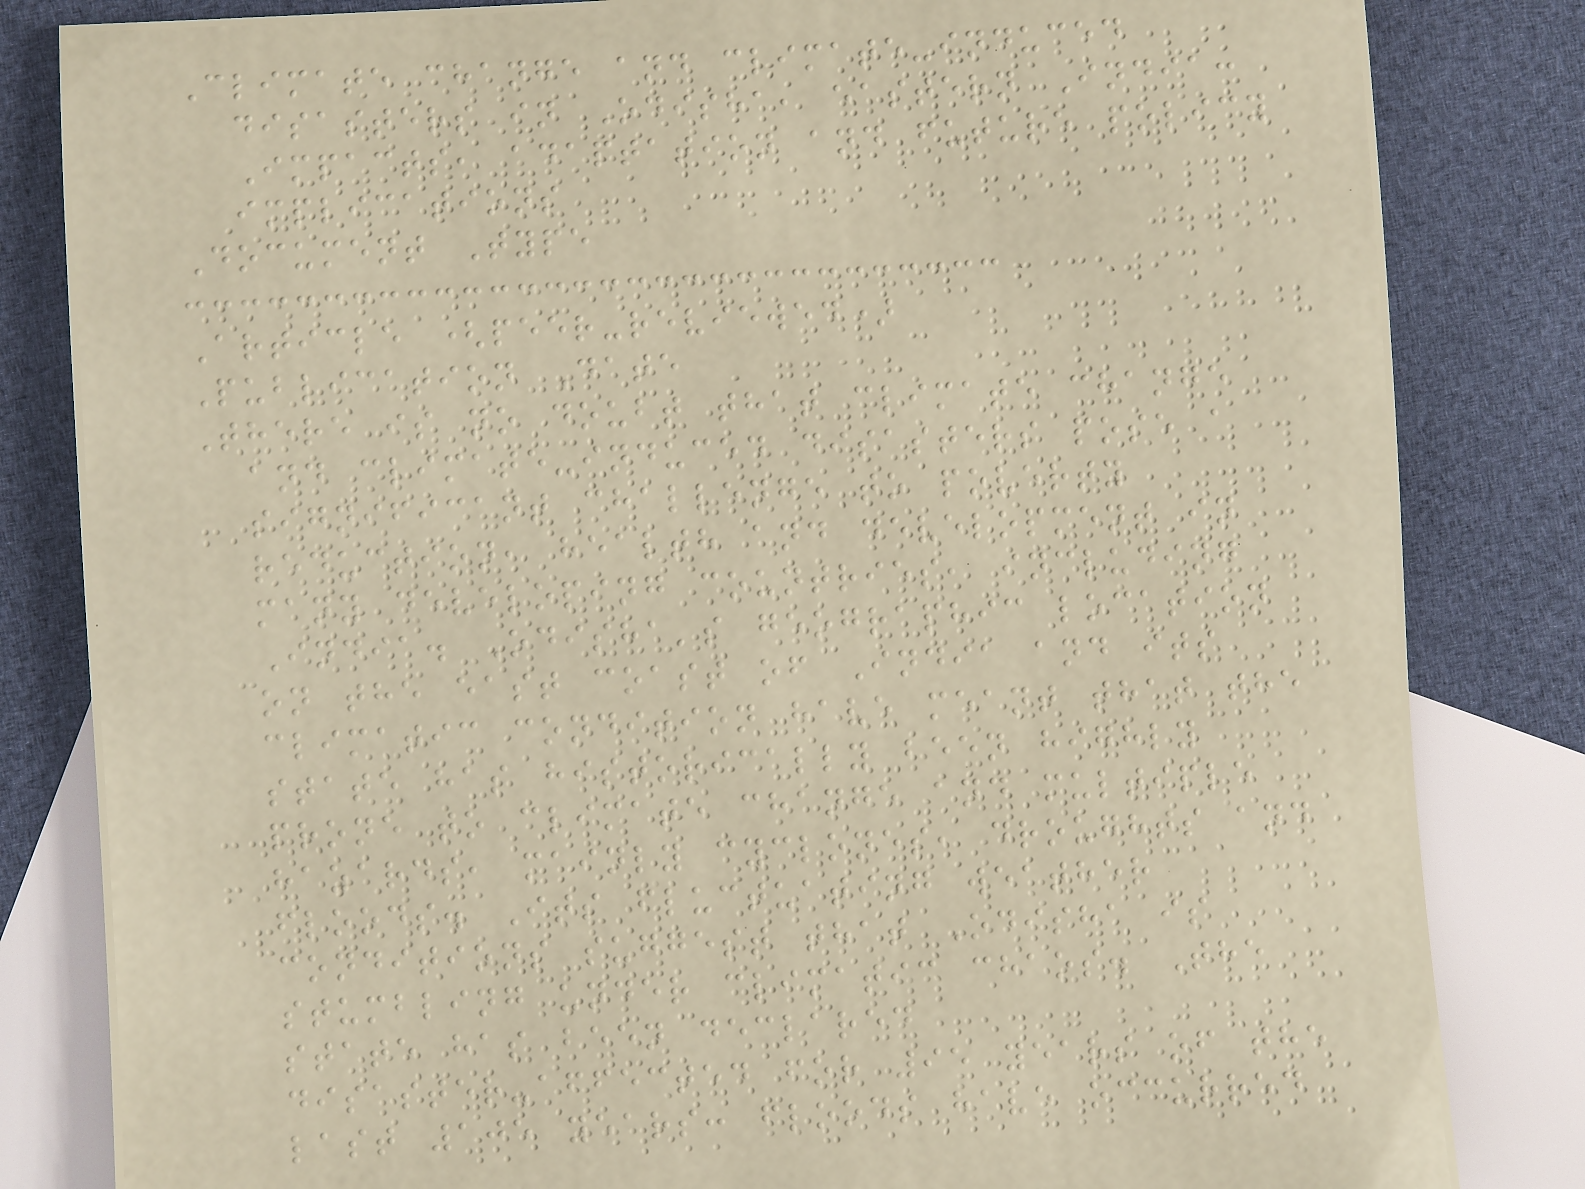Climate change and climate-induced
disasters in Odisha, eastern India:
Impacts, adaptation and future policy
implications
Document Type
Article (peer-reviewed)
Publication Date
There is no doubt that climate change
and climate-induced disasters pose a
significant challenge to poverty
reduction, health and development in
many developing countries, including
India. Odisha's geographic location
on the east coast of India and its
climatic condition have meant that the
state has historically been highly
prone to climate change and multiple
hazards, mainly cyclones, droughts and
floods. Its fluctuating weather
conditions suggest that Odisha is
stumbling under climatic chaos. The
state has been declared
disaster-affected for 95 years of the
last 105 years: floods have occurred
